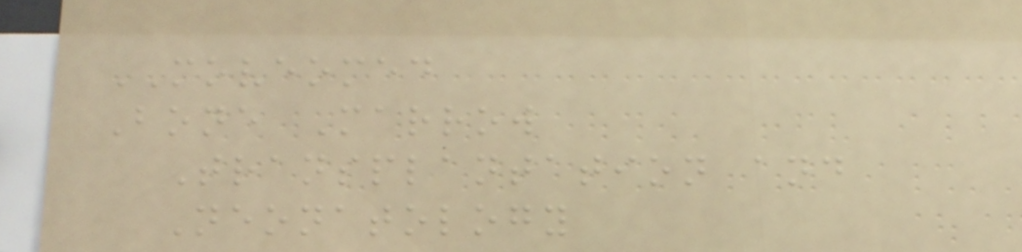MOVEOMED
Bone Marrow
Transplantation and
Neonatology
